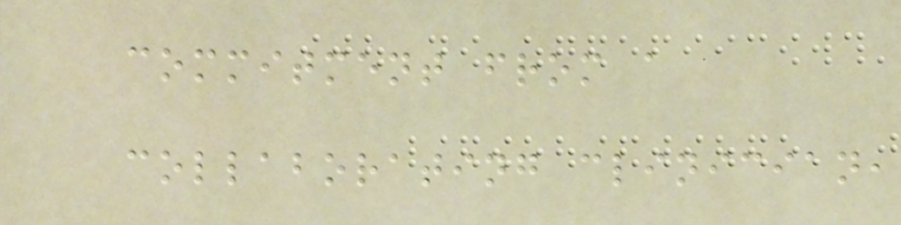commitment from a
collaborating clinician,
